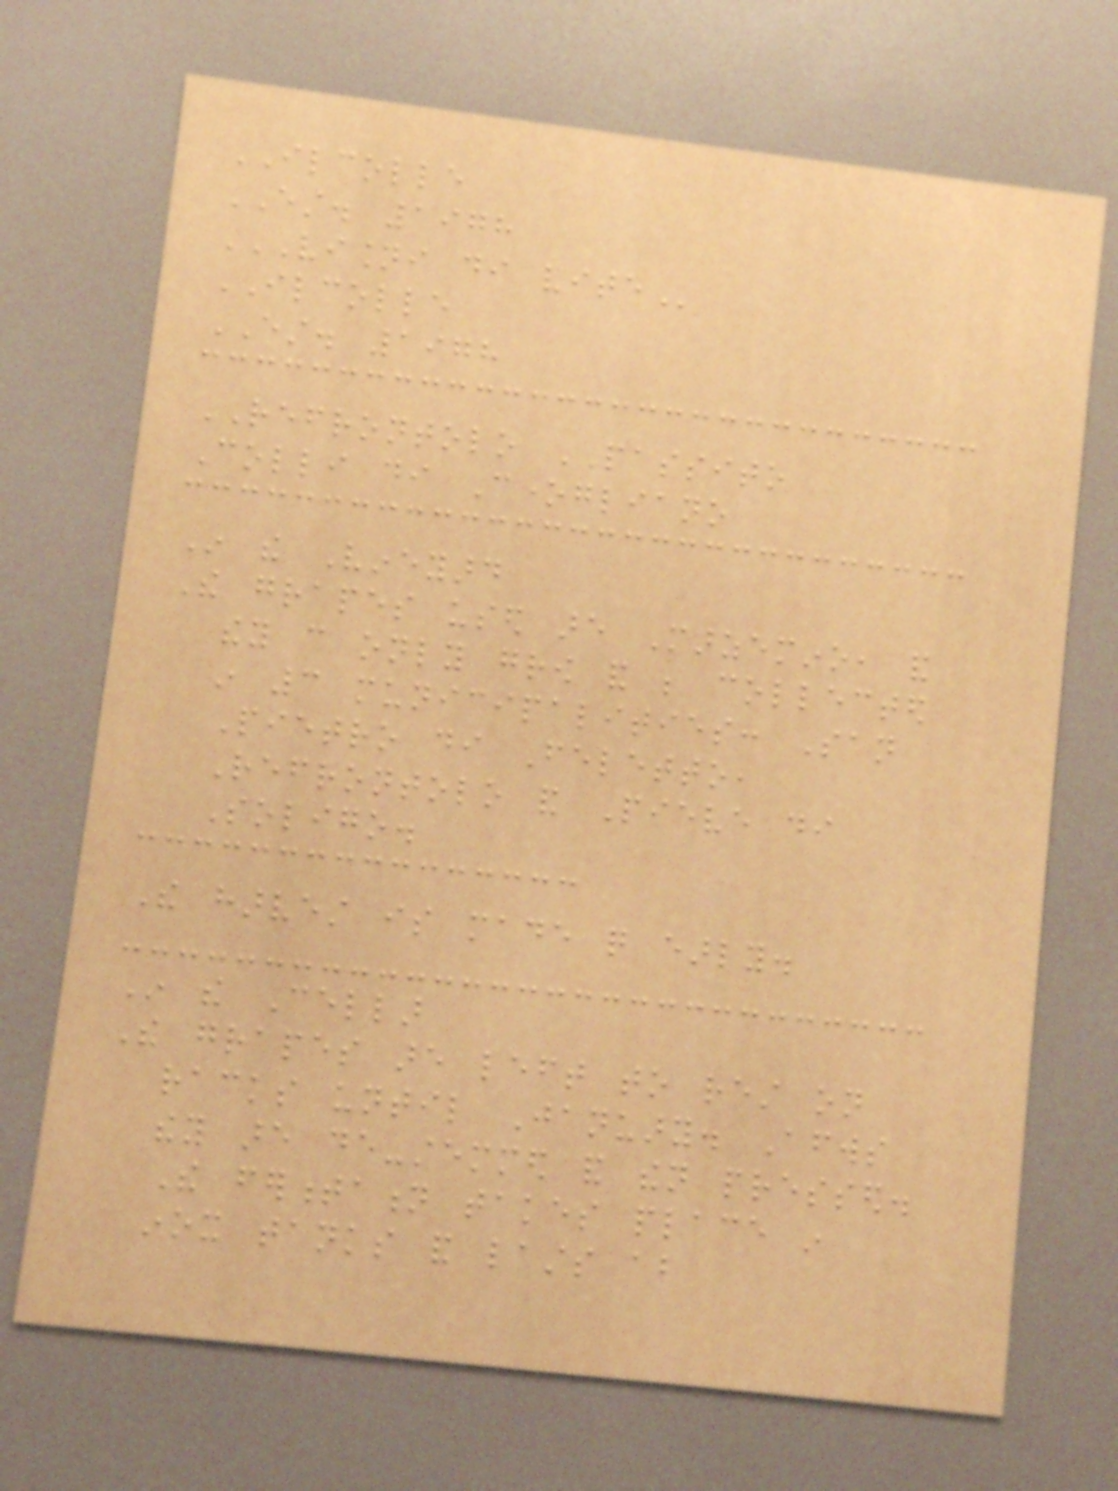ILCOLLE
EST. 1978
VISIONI DI VITE
ILCOLLE
EST. 1978
REFRONTOLO PASSITO
Colli di Conegliano
In the Vineyard
The grapes used are Marzemino, and
they can only grow and be collected
in 3 municipalities: San
Pietro di Feletto,
Refrontolo and Pieve di
Soligo.
The harvest is made quite early.
In the Cellar
The grapes are left to rest on
racks until January. Afterwards
they are de-stemmed and then pressed.
The fermentation takes place in
inox tanks and lasts about
